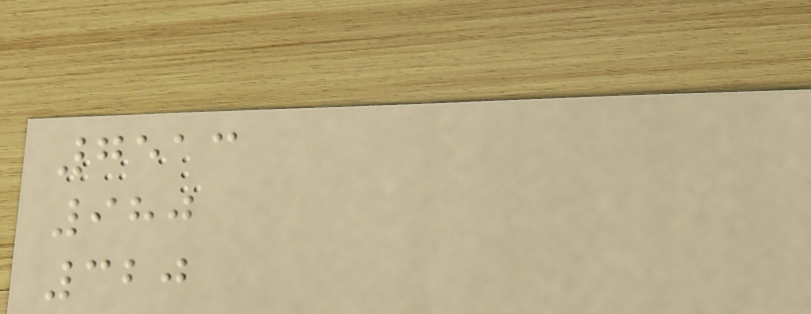7513
980
320
